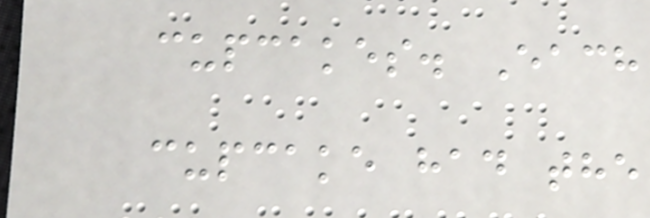cupcakes. Each
cupcake had the
